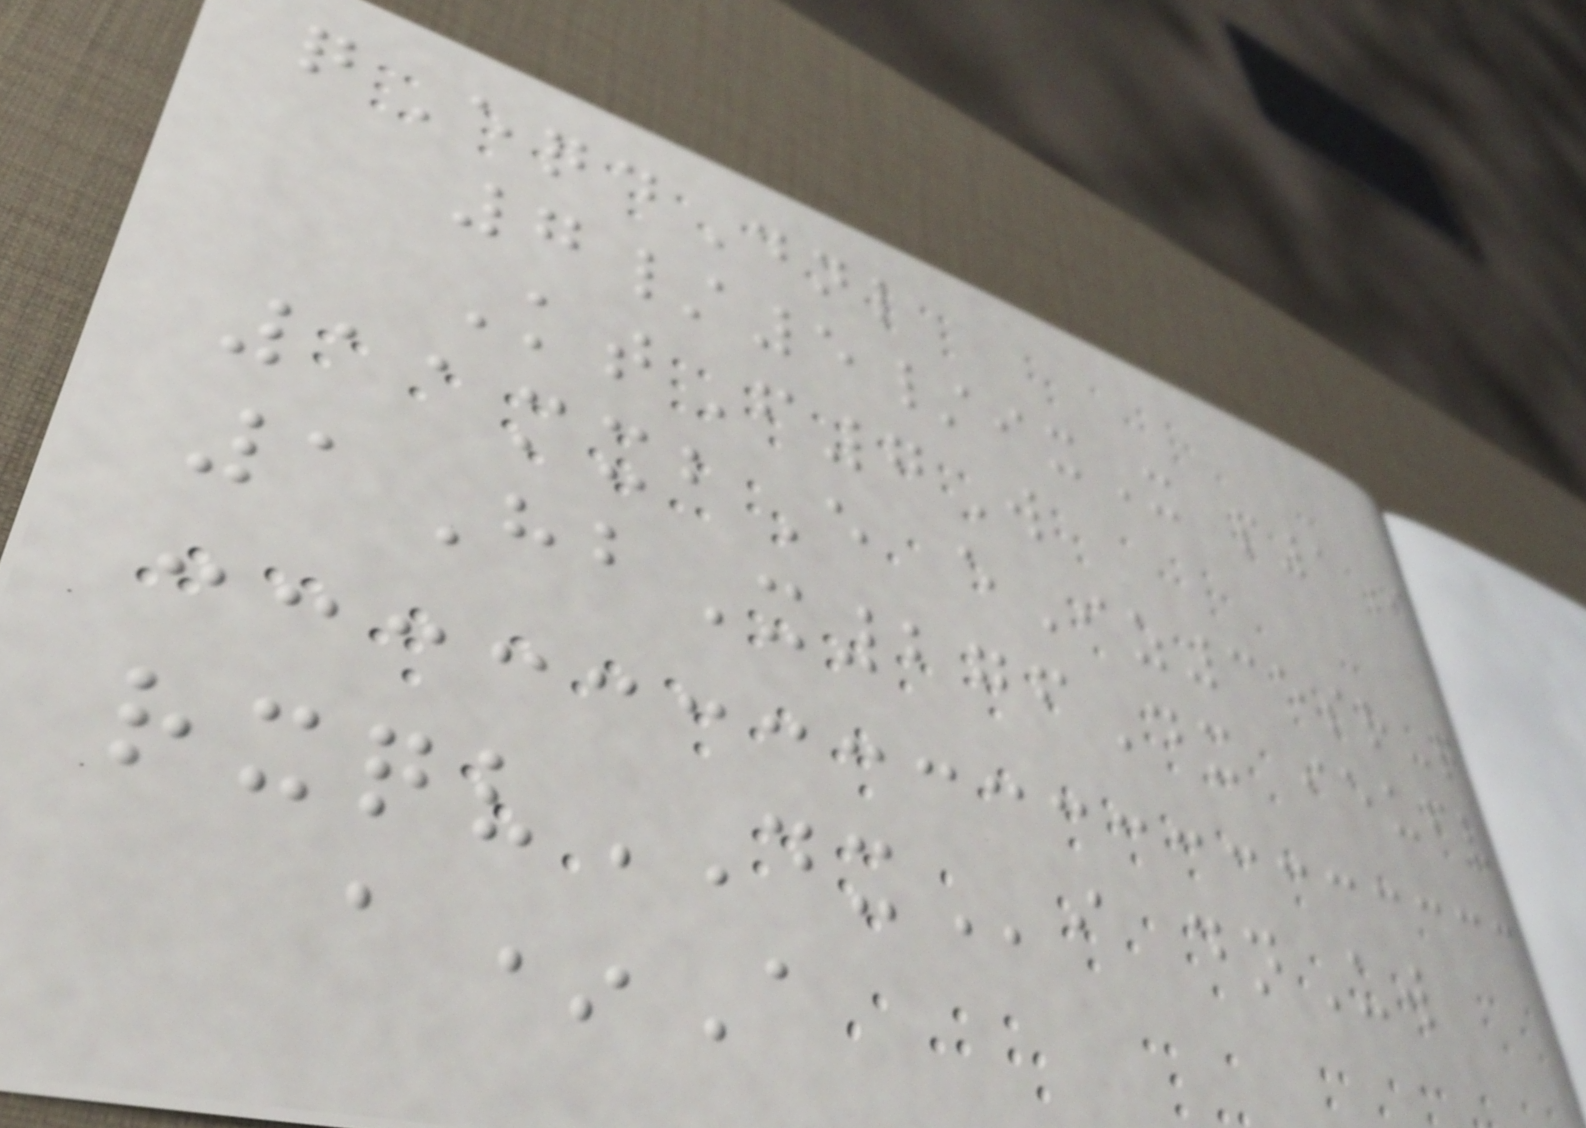qEqdDnl
7/5/ixX p1i
KtF7W
11mxbE eIz35sr-q
1HbX276Dx ieufv
rxqvDXi dnUw
a*A
